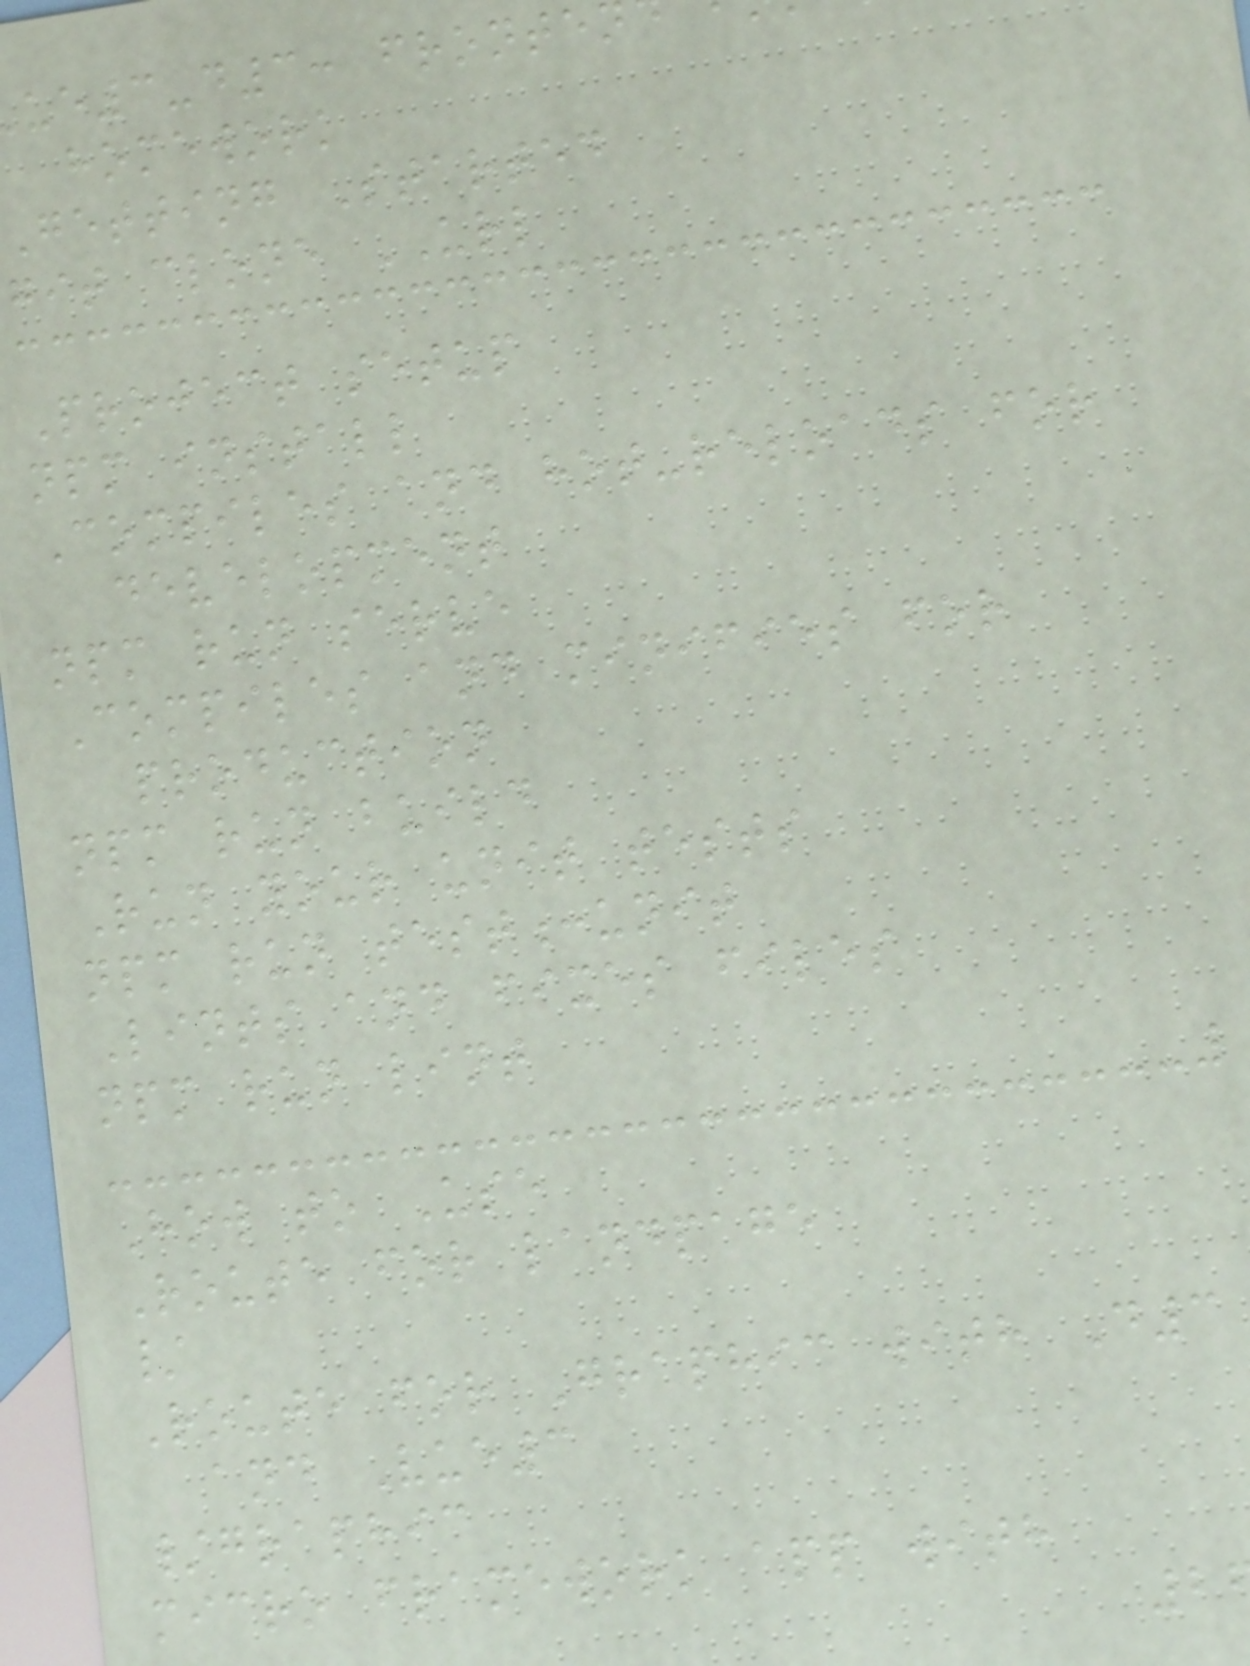ue3-d3: fronte
homework
Getting Started
git clone URL
Project setup
npm install
Compiles and hot-reloads for
development
npm run serve
Compiles and minifies for
production
npm run build
Run your unit tests
npm run test:unit
Lints and fixes files
npm run lint
How to Use
Route for landpage
/
Route for Graphic with D3
and Vue3
/graphic
micro framework app with
